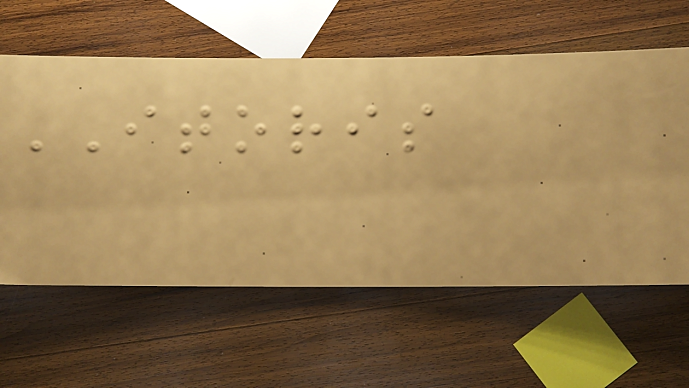ITORIS
